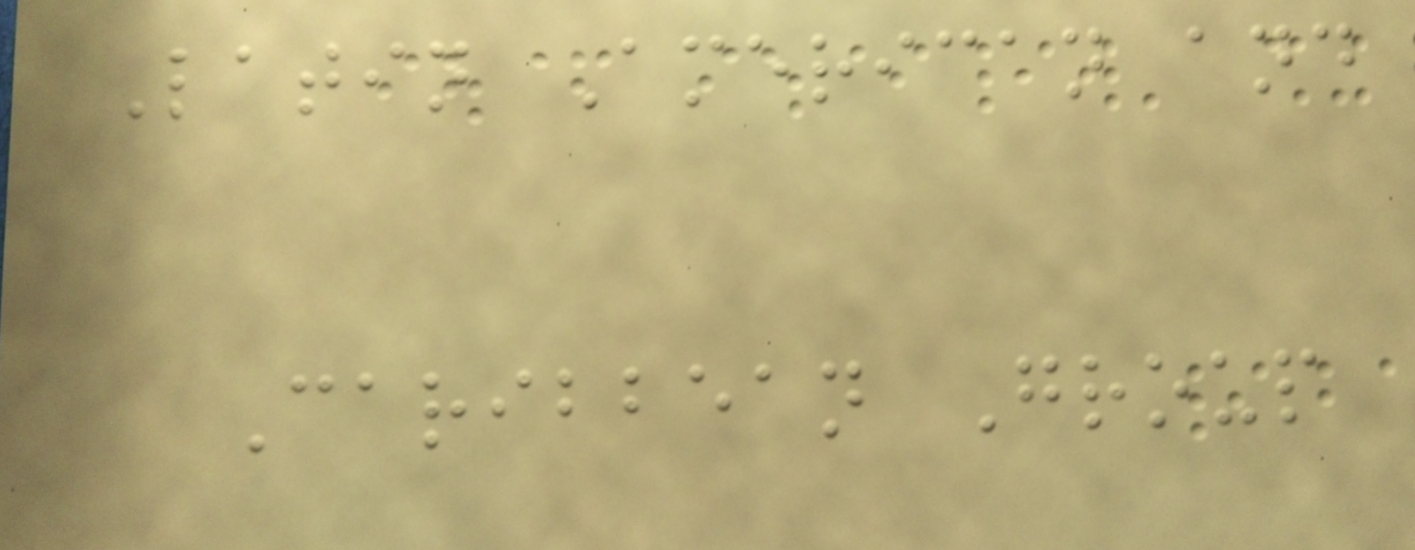Latin American and
Caribbean Group
